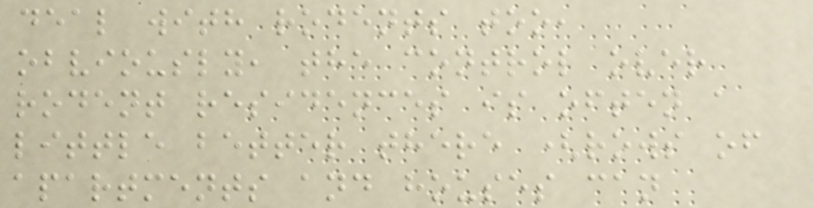deal with rodents too,
obviously, the control over
rodent residences is often a
little better there (rows of
apartments and houses can
